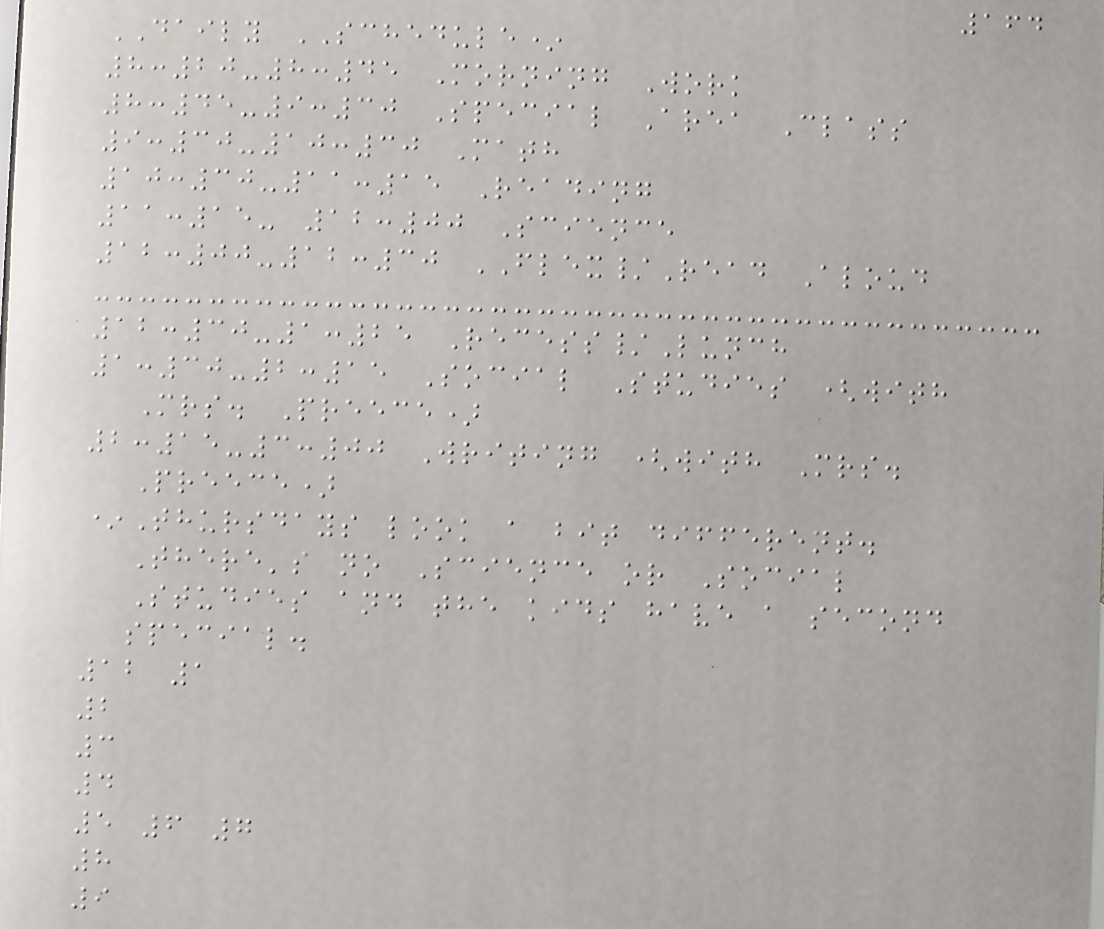164
DAILY SCHEDULE*
8:20-8:45 Morning Work
8:45-9:30 Special Area Class
9:30-10:30 Math
10:30-11:15 Reading
11:15- 12:00 Science
12:00-12:30 FLEX/Read Aloud
12:30-1:25 Recess/Lunch
1:30-2:15 Social Studies (with
Mrs. Preece)
2:15-3:00 Writing (with Mrs.
Preece)
*Thursdays look a bit different.
There's no Science or Social
Studies and the kids have a second
special.
12 1
2
3
4
5 6 7
8
9
